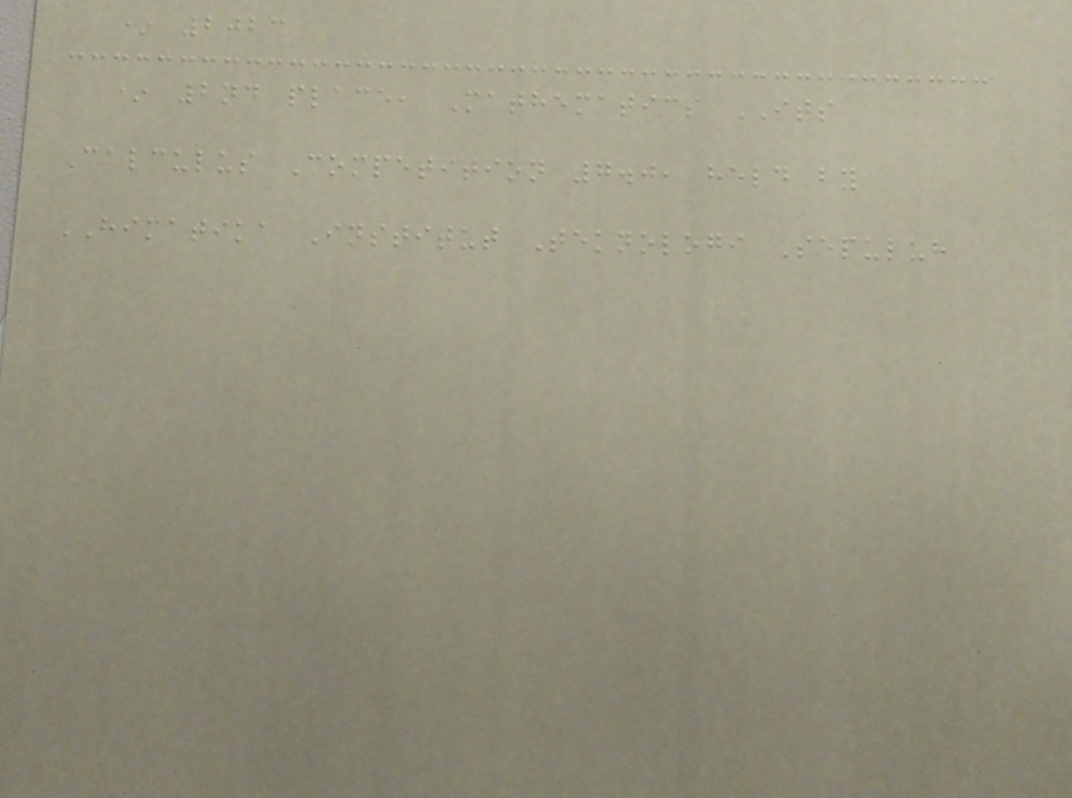* 2023
* 2nd place, Mathematics ITS
Calculus Competition 7.0, held by
HIMATIKA Institut Teknologi Sepuluh
